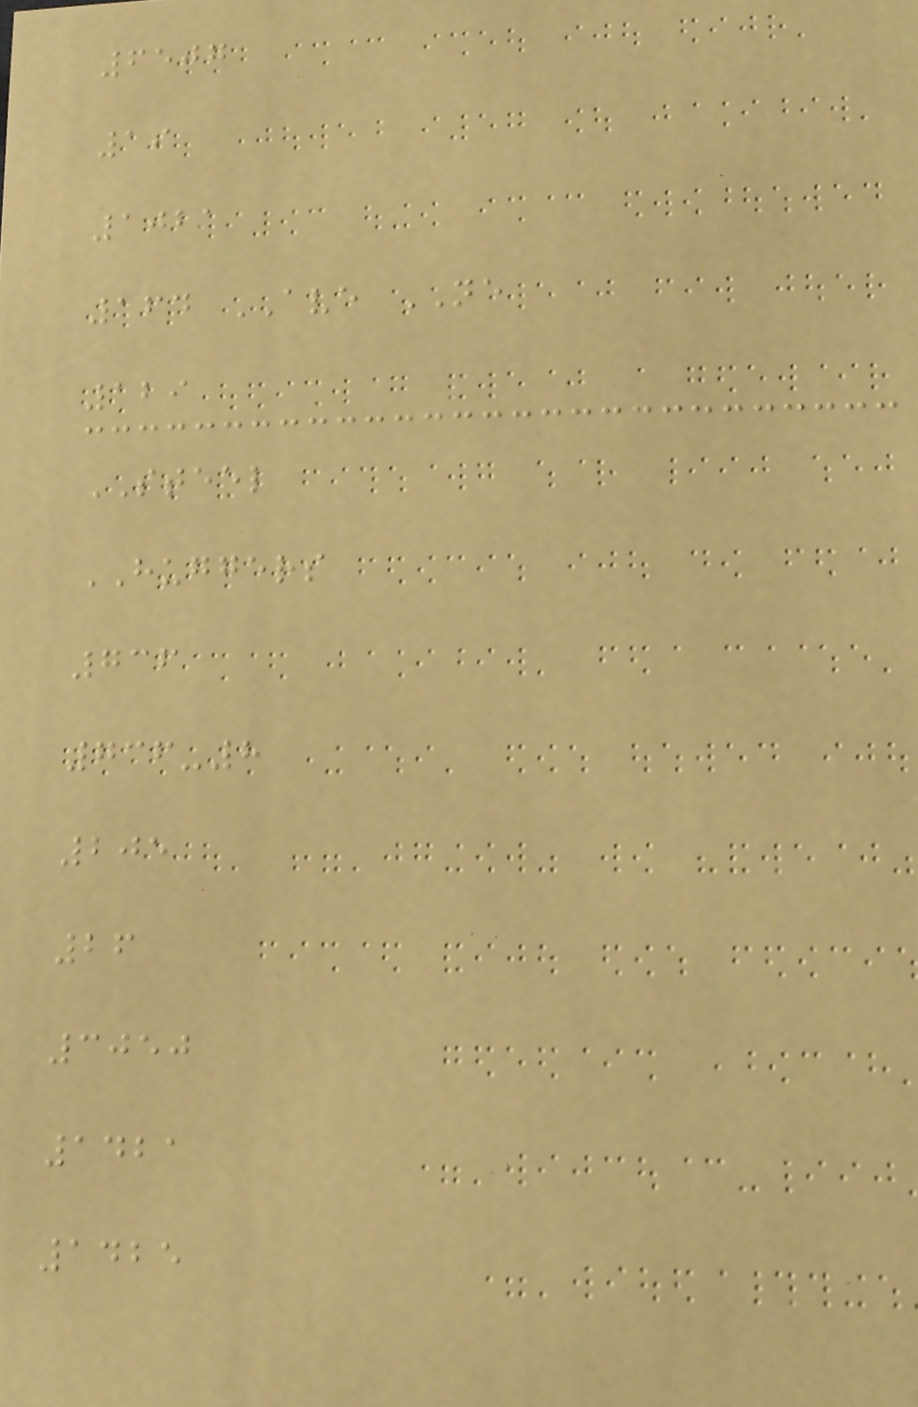6507
19
1021
164 AVE NE
129
STEEL
HUGGERS
736
736-8
205
26
3050
1421
1425
